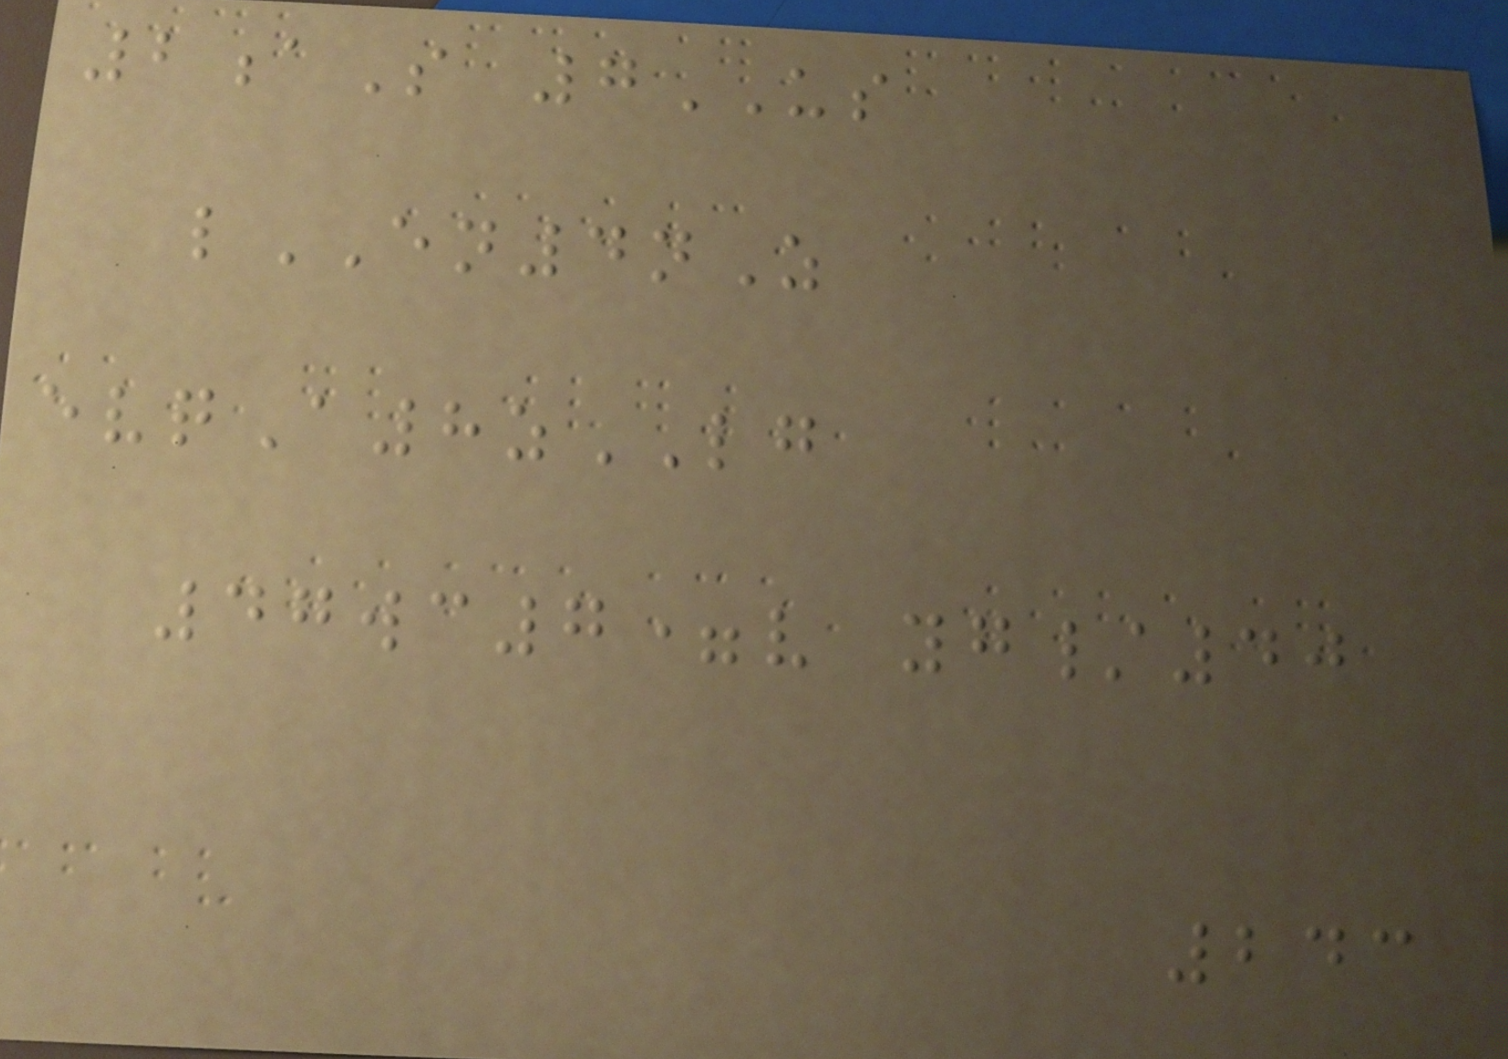2aS 7US
lEN4nZ
evqA8zLG
47wc7=v yg/40
243
